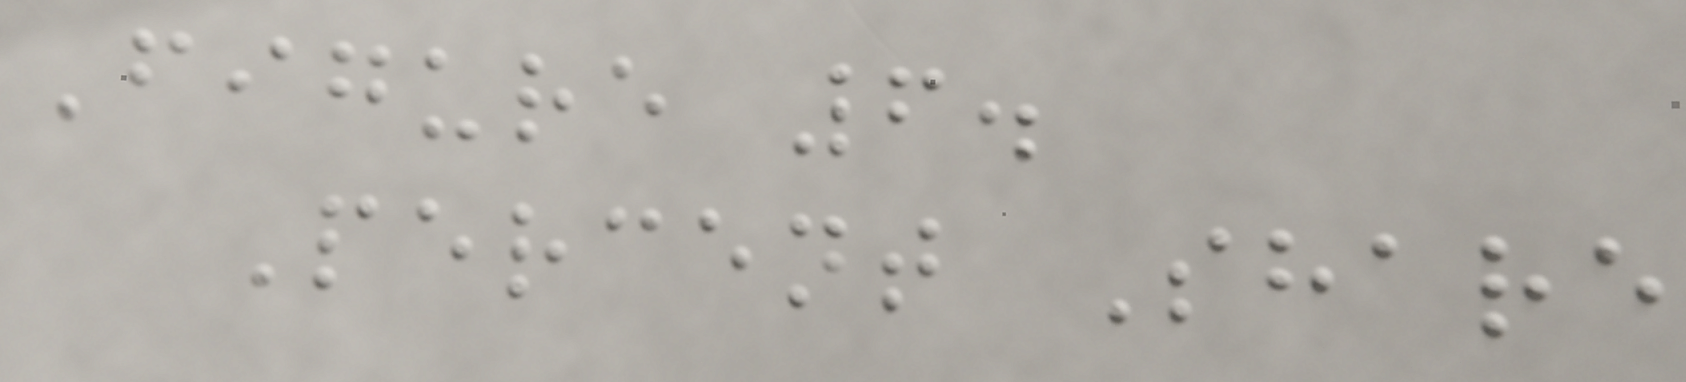Figure 6.
Percent Share
